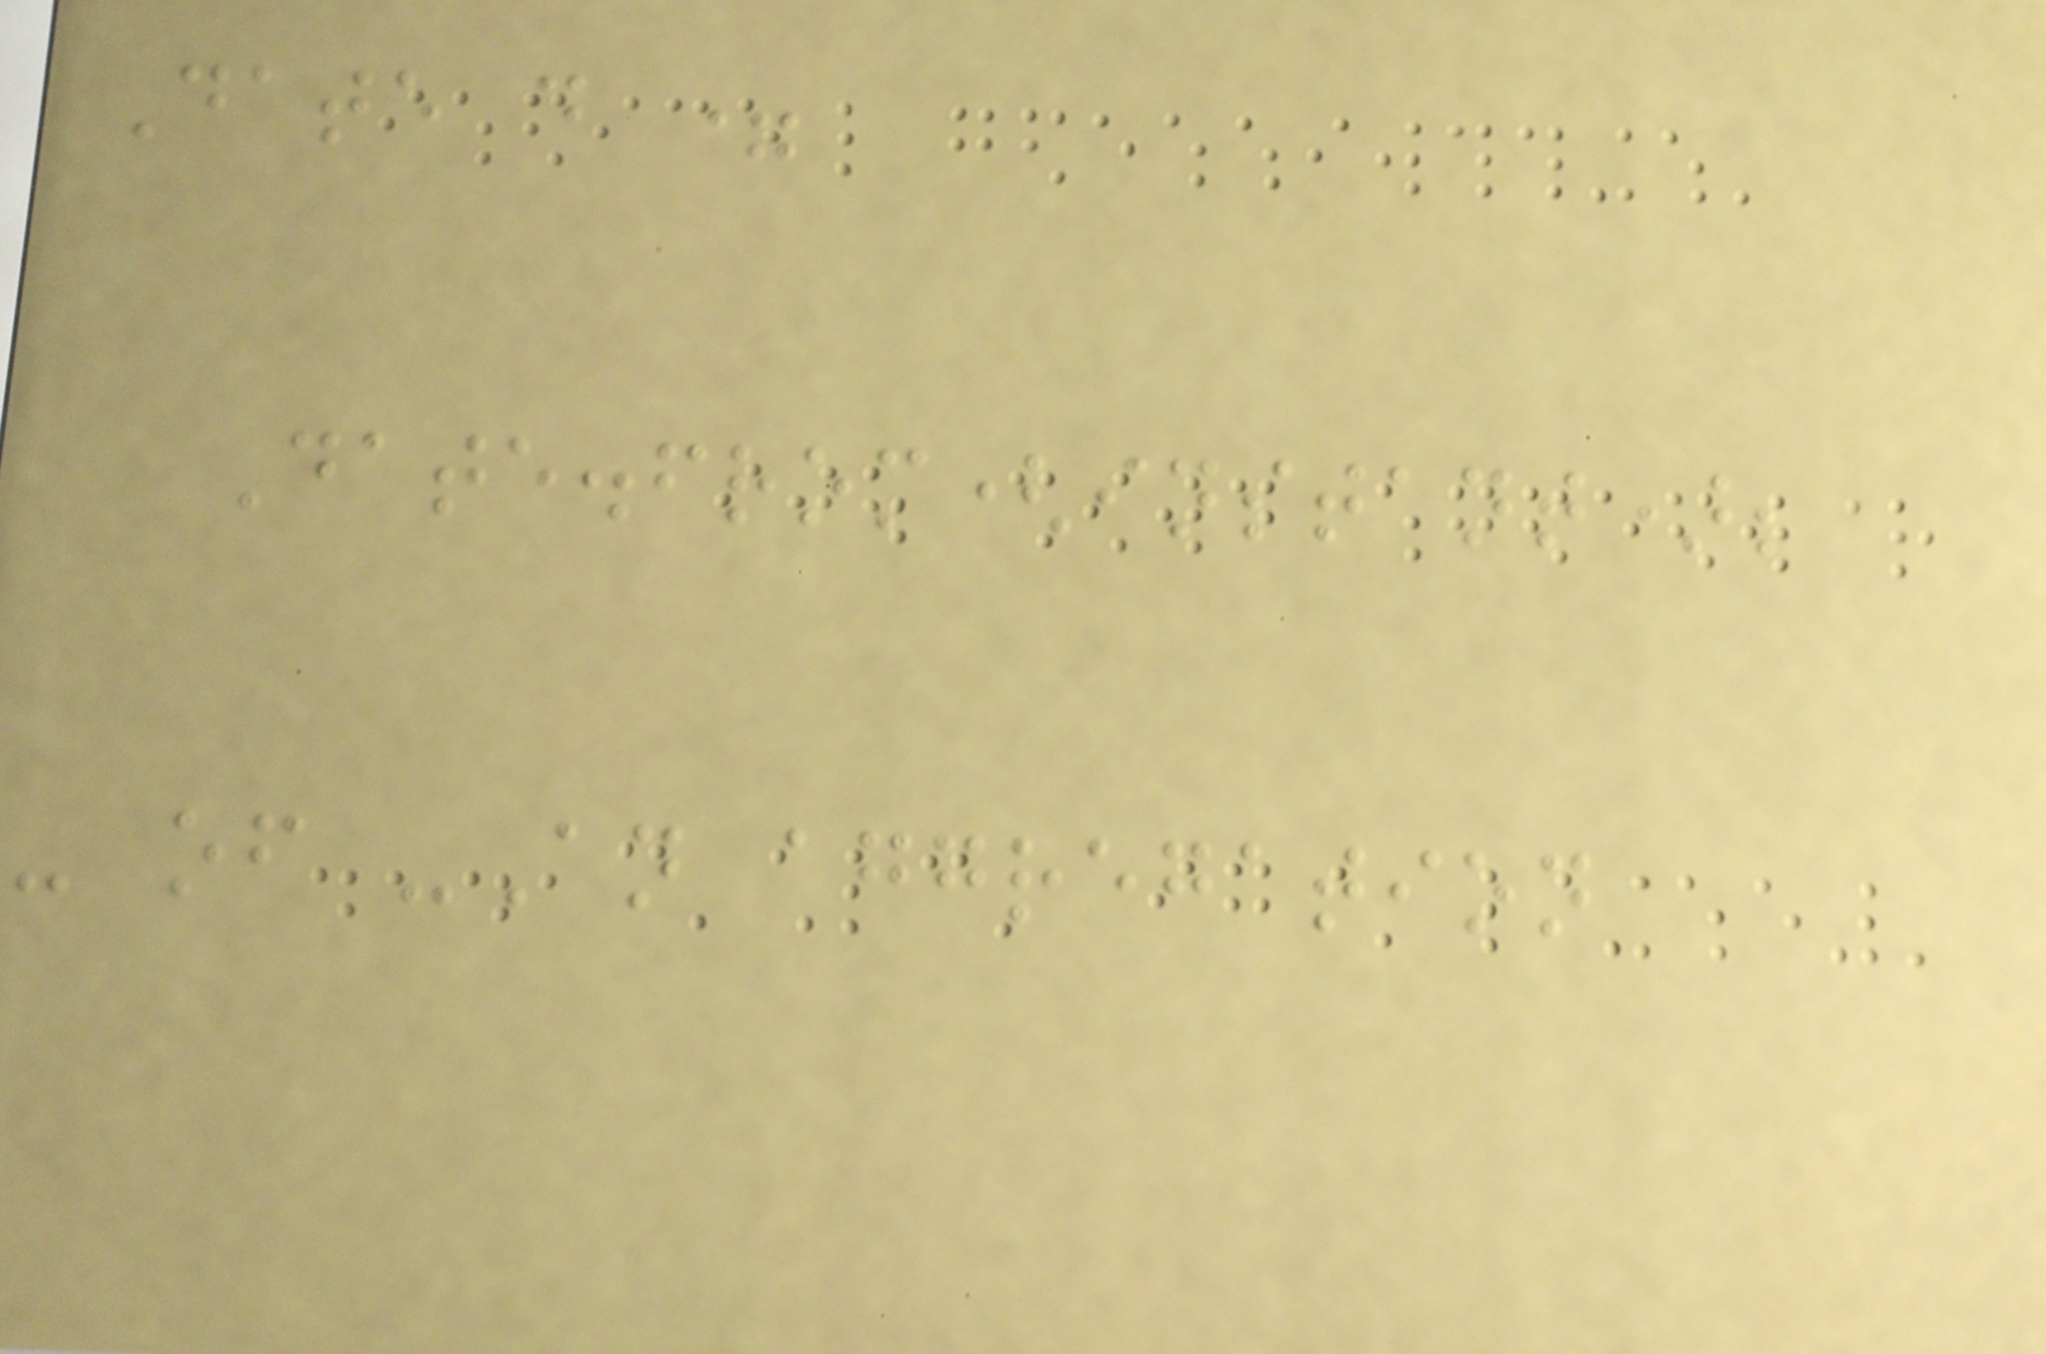Date d =
Date.from(instant);
- of -An aggregation
